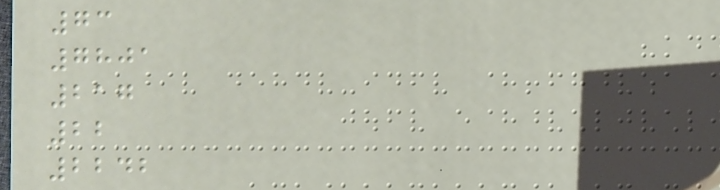73
7801
217
22
2242
